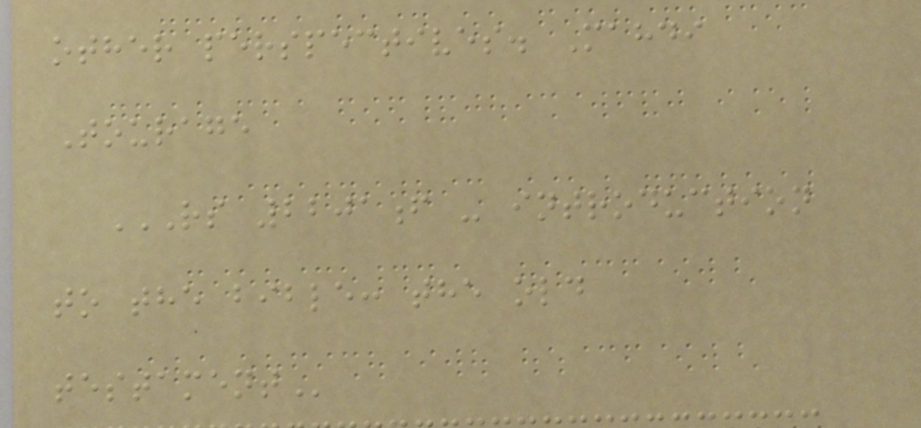other perspectives. Mahdi
Tourage
RS 2201F - INTRODUCTION
TO THE BIBLE: THE OLD
TESTAMENT
